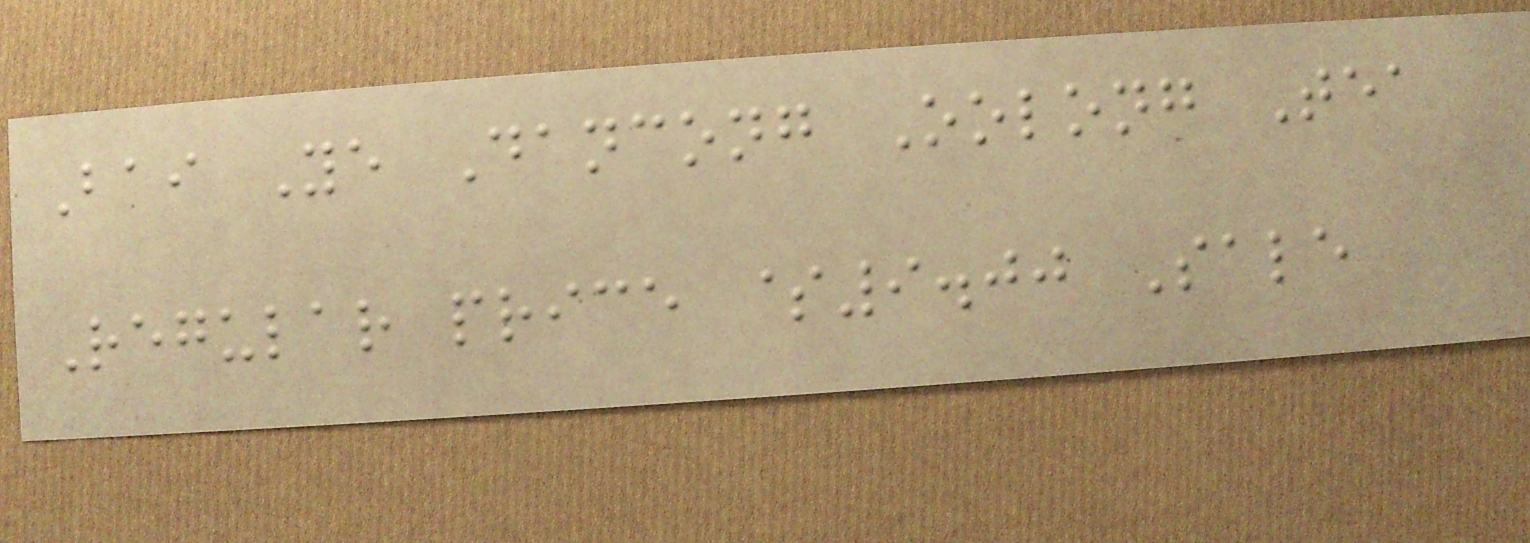Bai Ye Dancong Oolong Tea
Regular price $9.00 Sale
